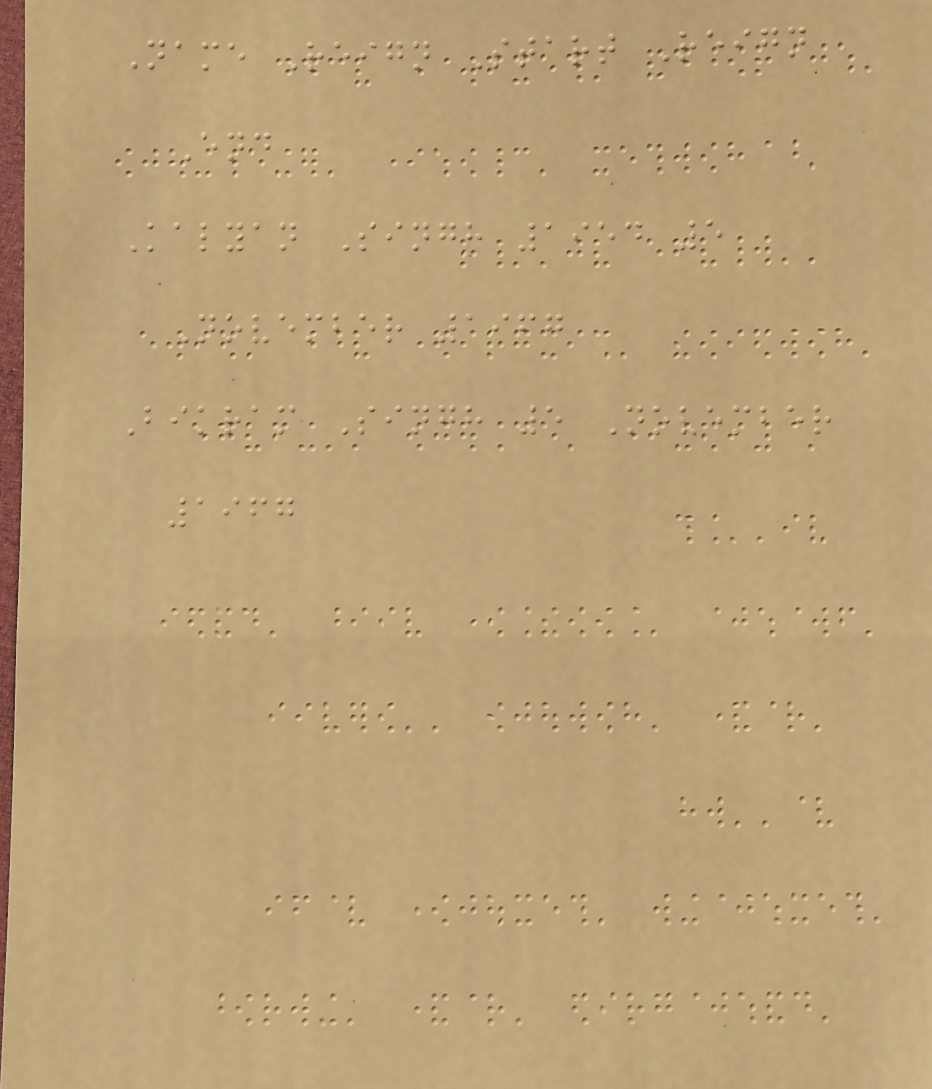Name Reign Start Reign
End
Kalyan Singh 1954 5
November 1967
Bikram Singh 5 November
1967
